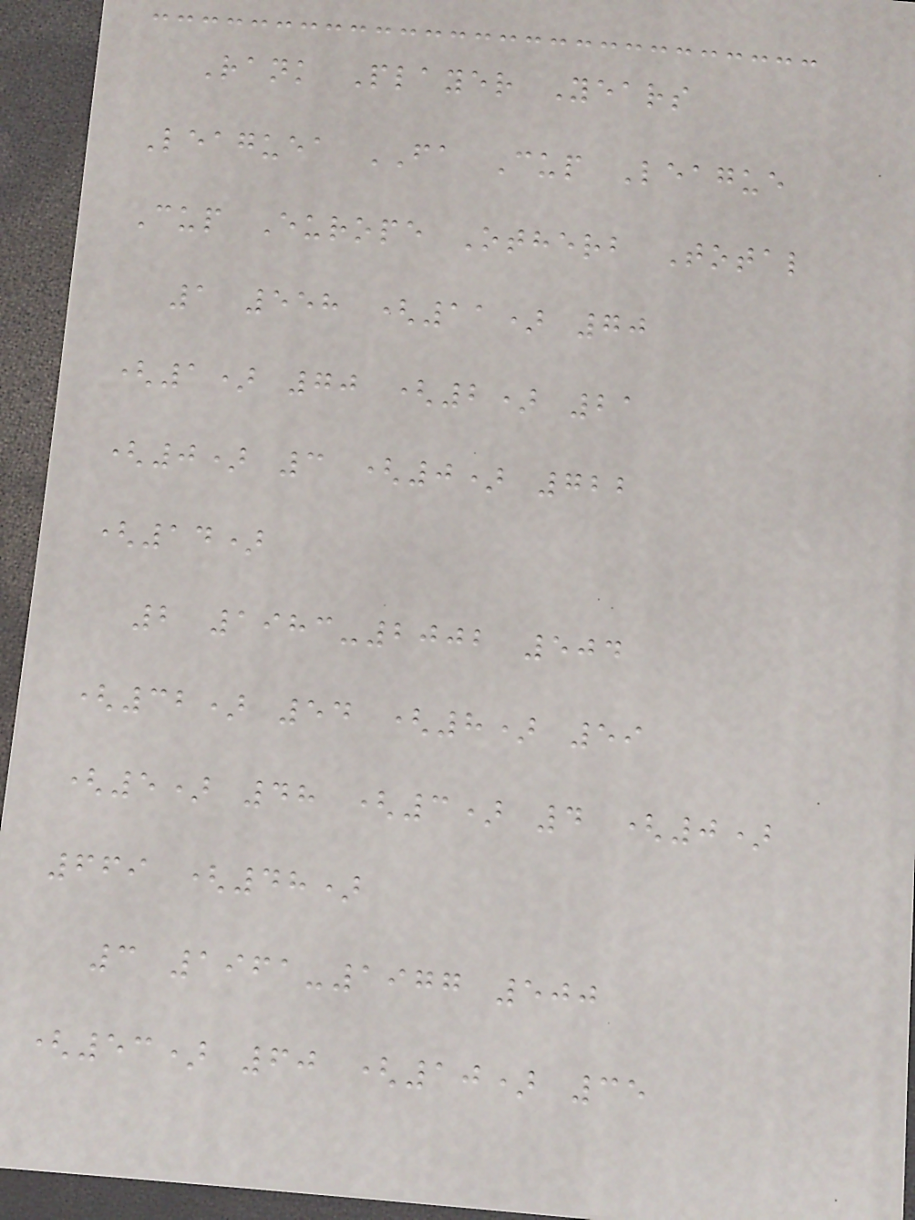Rank Player Years
Leaguea FA Cup League
Cup Europe Otherb Total
1 558 (11) 70
(1) 70 (2) 21
(0) 3 (0) 722
(14)
2 1983-2002 504
(32) 54 (8) 59
(5) 48 (3) 4 (0)
669 (48)
3 1961-1977 500
(53) 60 (10) 35
